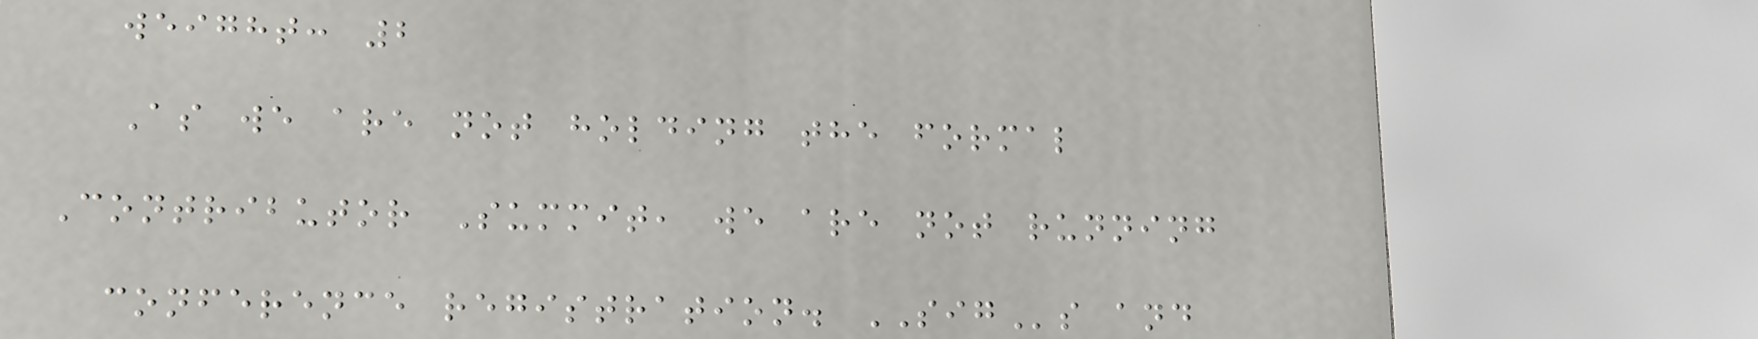weight: 2
As we are not holding the formal
Contributor Summit, we are not running
conference registration. SIGs and
